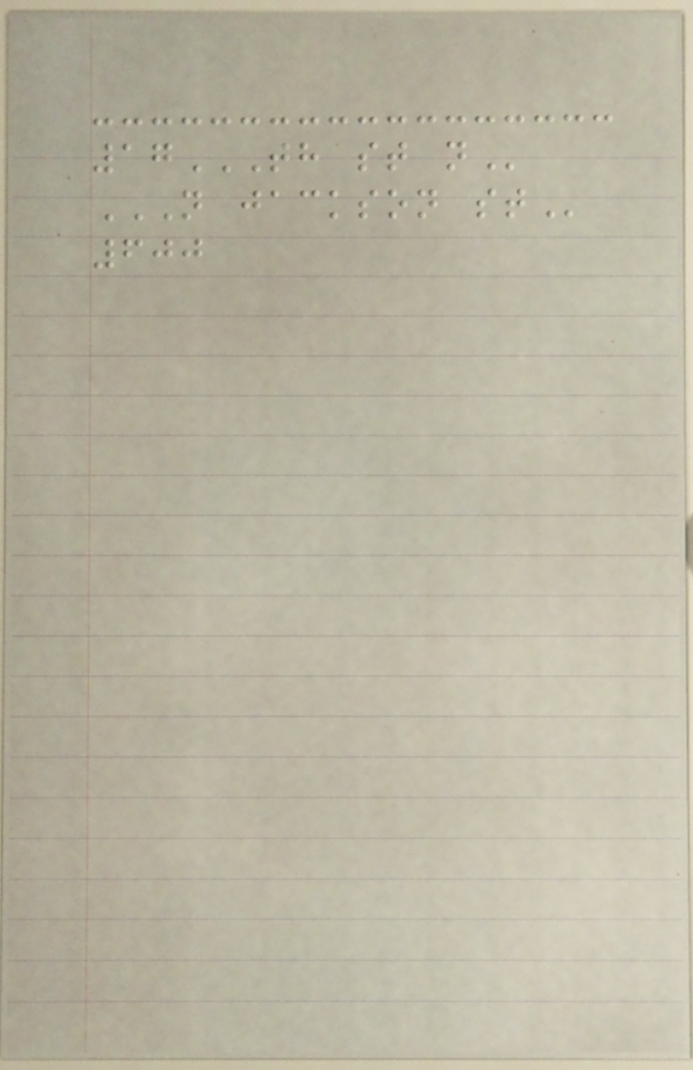17TH ST N
N JACKSON ST
600
